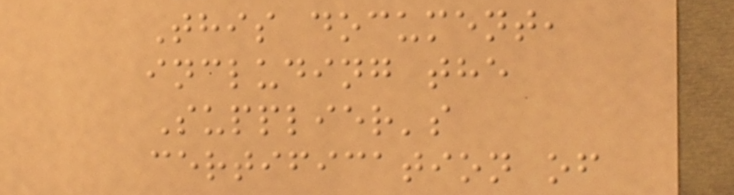This document,
including the
Supplier's
certification of
